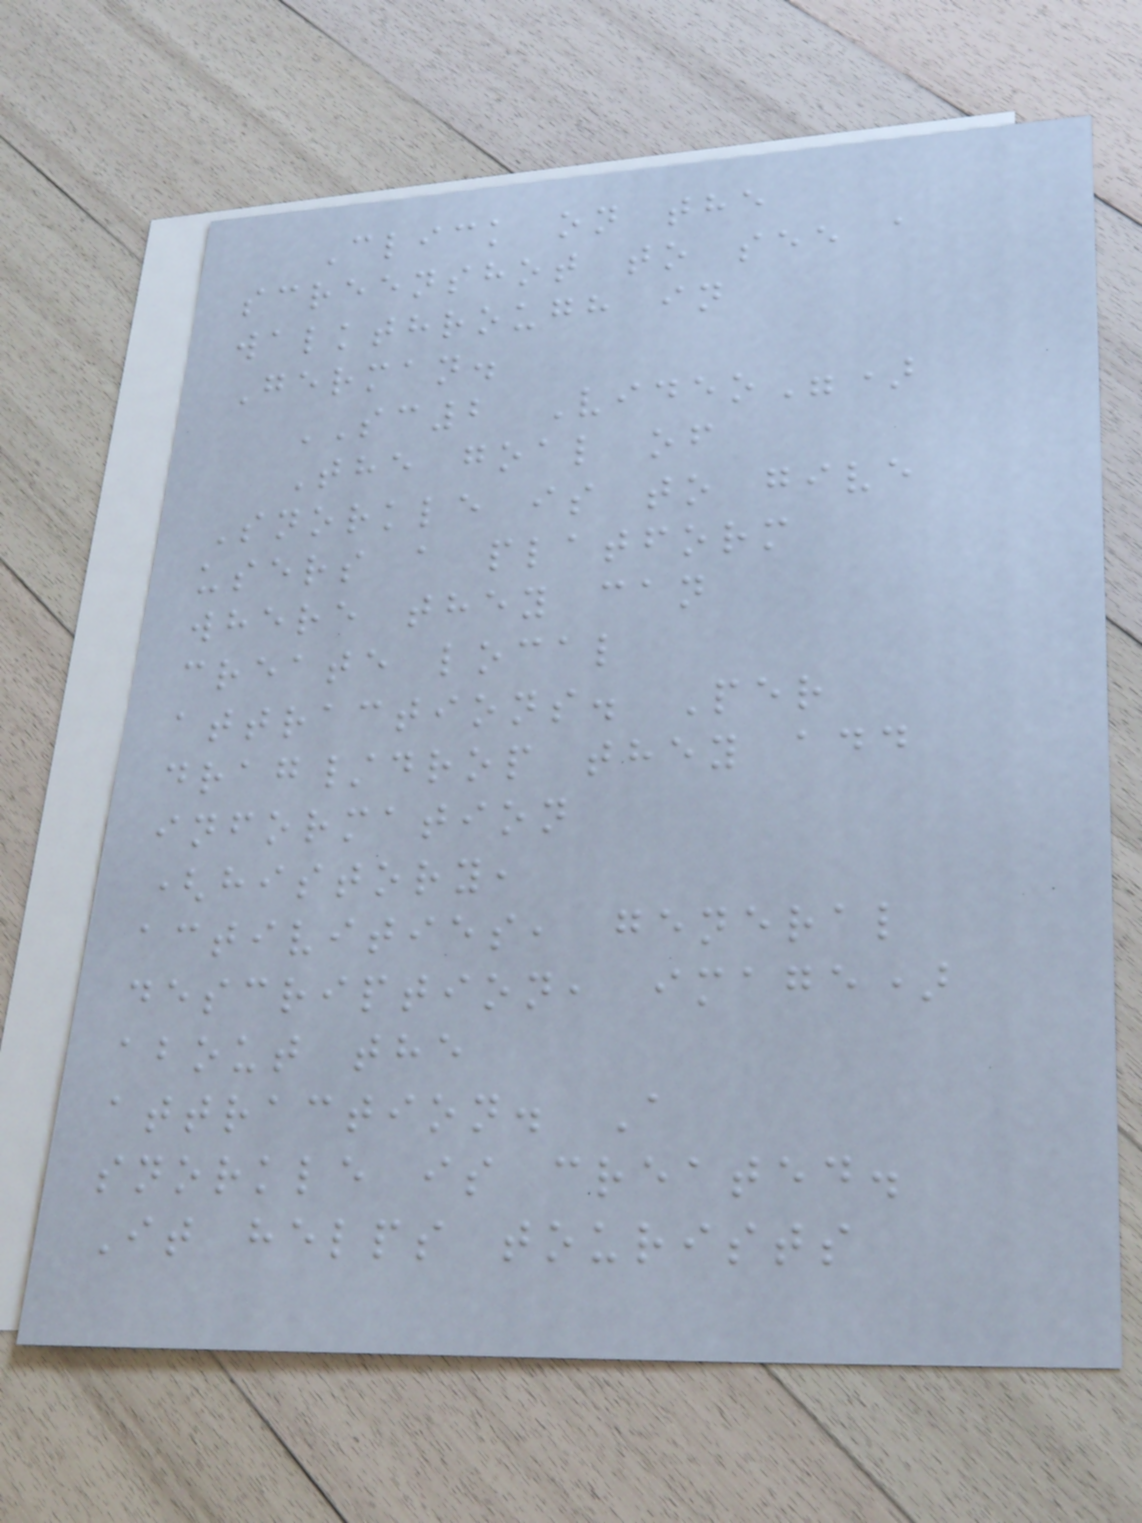Click on the
screenshot to see a
walkthrough in
German.
SC2 Video")
The goal of
Snorkle is to give
users a platform
where they can
create local
attractions. Per
drag/drop they add
information
(history,
activities, general
description, image)
about the
attraction. A
snorkle is created.
It helps tourists
